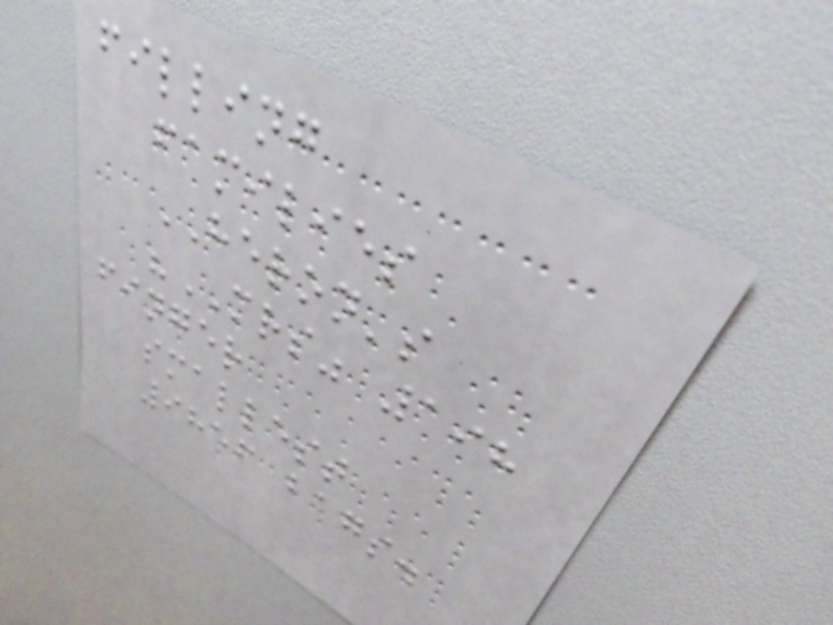filling
families
HERON's
"MRS" 198
finger
smallest
9856 bags.
